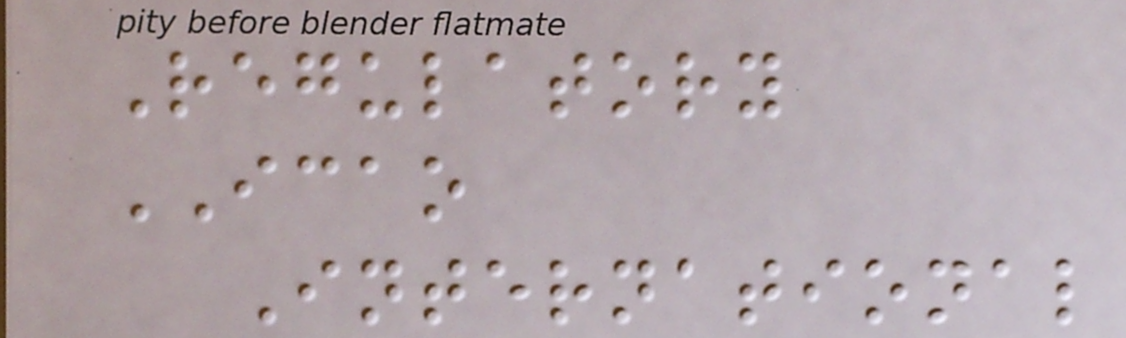Regulatory
ICAO
International
